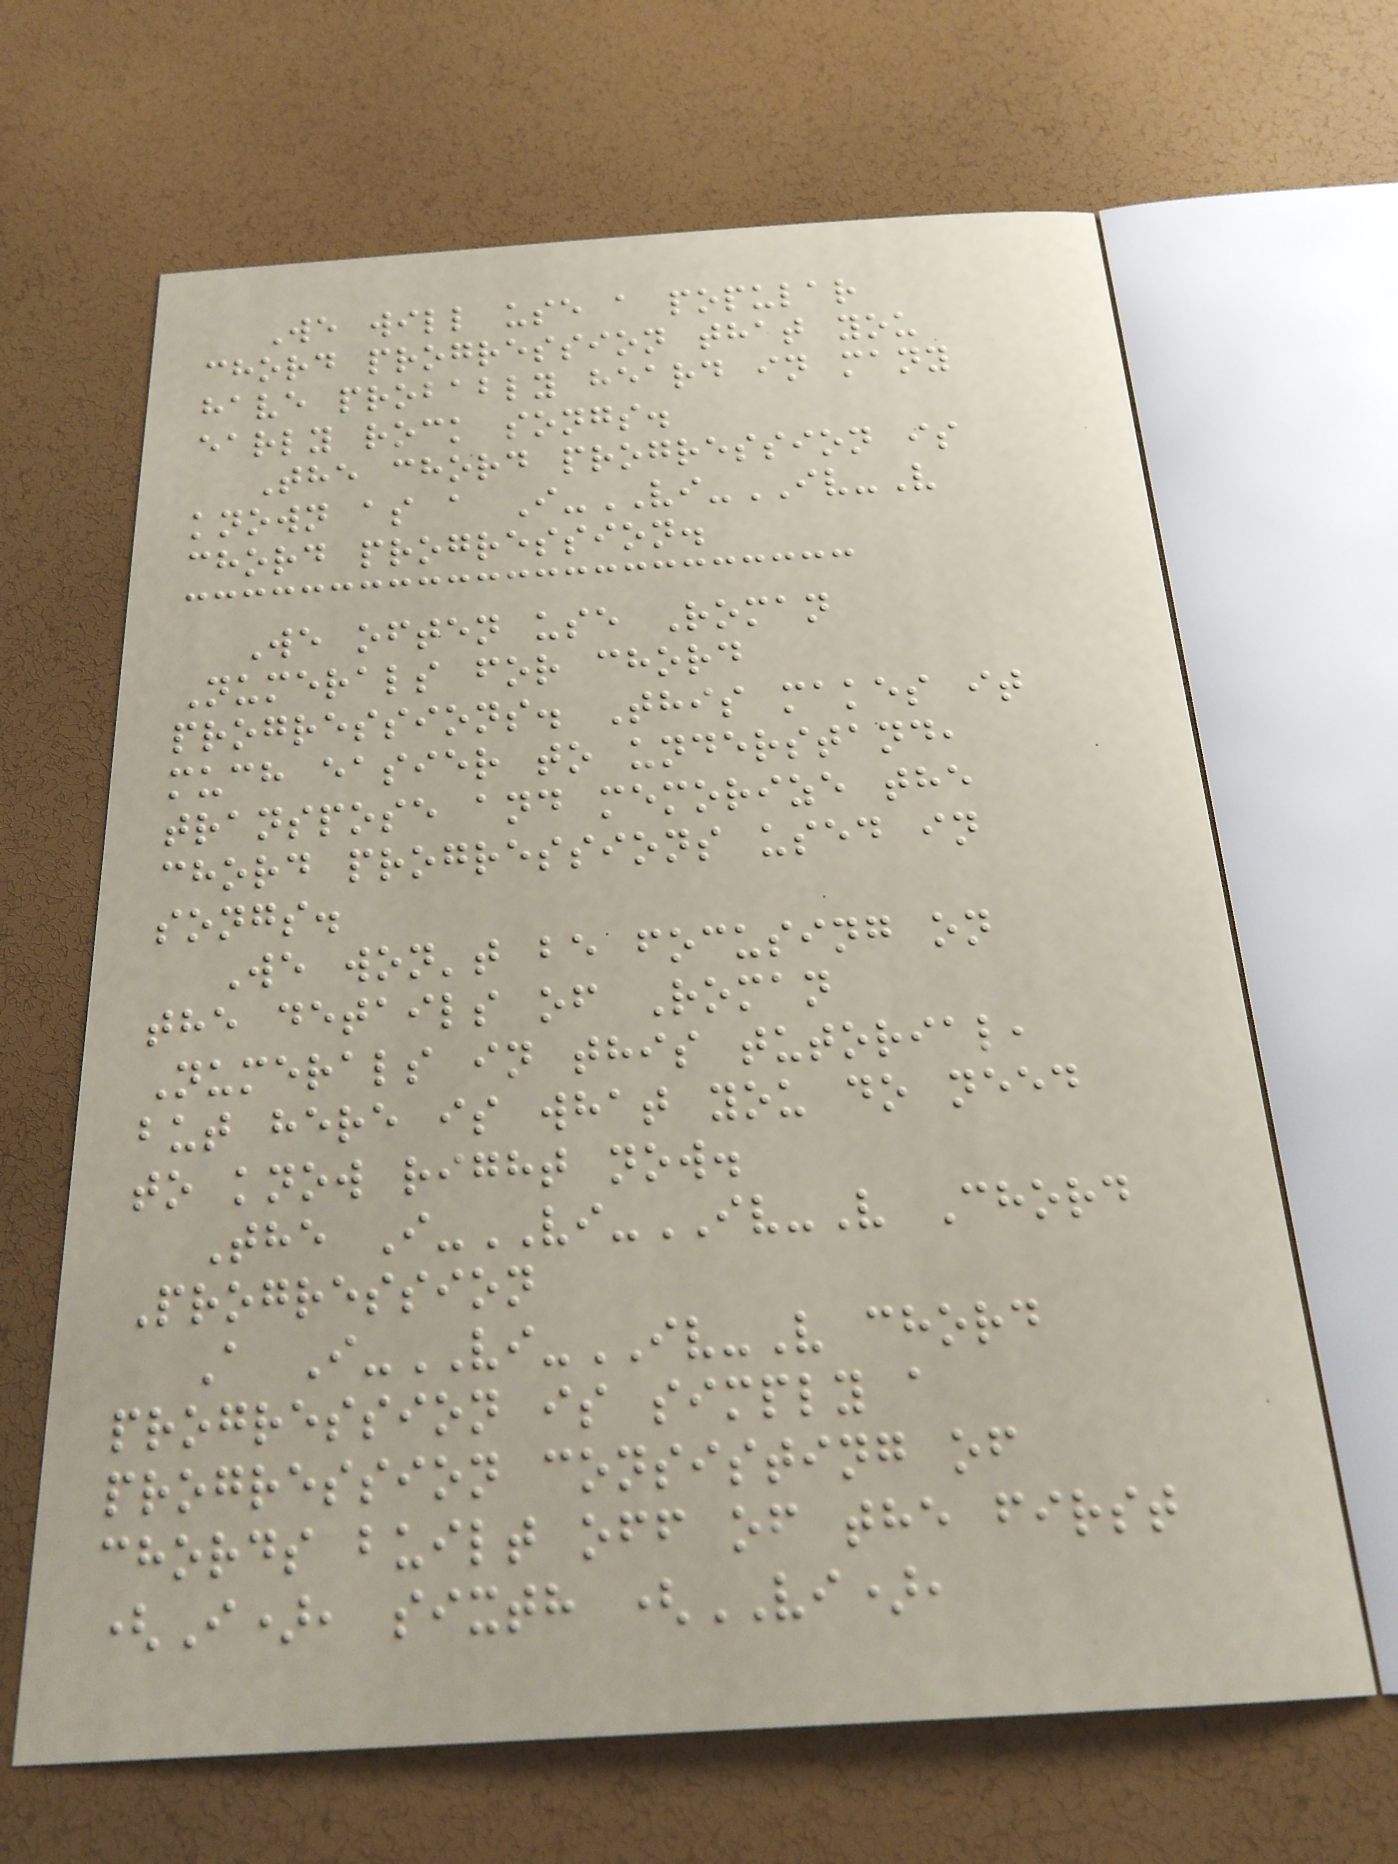We will use a popular
chord progression that you
have probably heard in many
early rock songs.
The chord progression is
known as a I-VI-IV-V
chord progression.
We often use Roman
Numerals for chord
progressions. This makes it
much easier to understand,
transpose and memorize the
chord progressions used in
songs.
We won't be focusing on
the details of Roman
Numerals in this tutorial,
but here is what you do need
to know right now.
The I-VI-IV-V Chord
Progression
A I-VI-IV-V chord
progression is simply a
progression consisting of
chords built off of the first
(I), sixth (VI),
